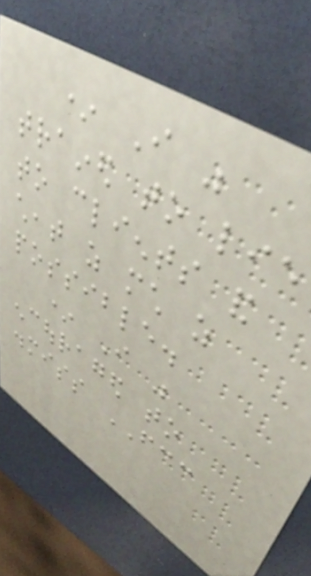* I was
trained to lie
to clients and
cheat as much as
possible.
* I was
encouraged to
dismiss FCC
